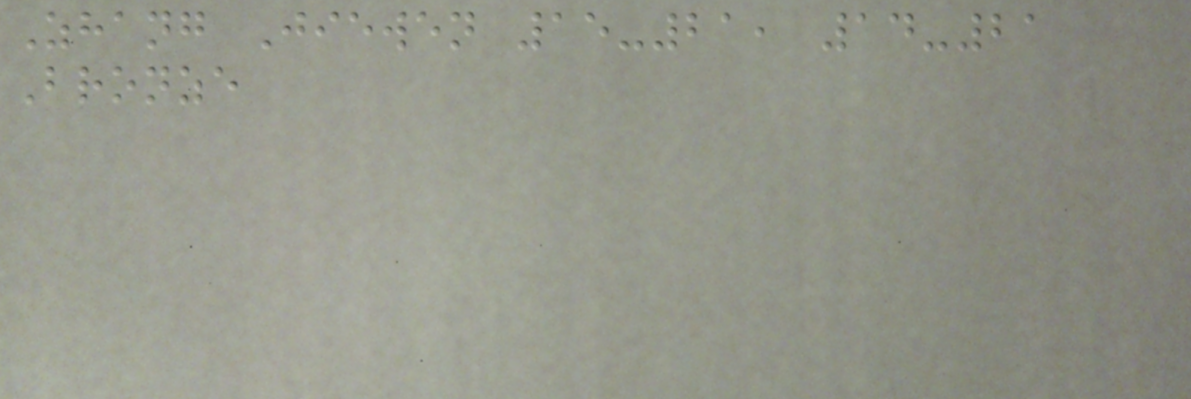Zhang Jiewen 15-21, 14-21
Bronze
